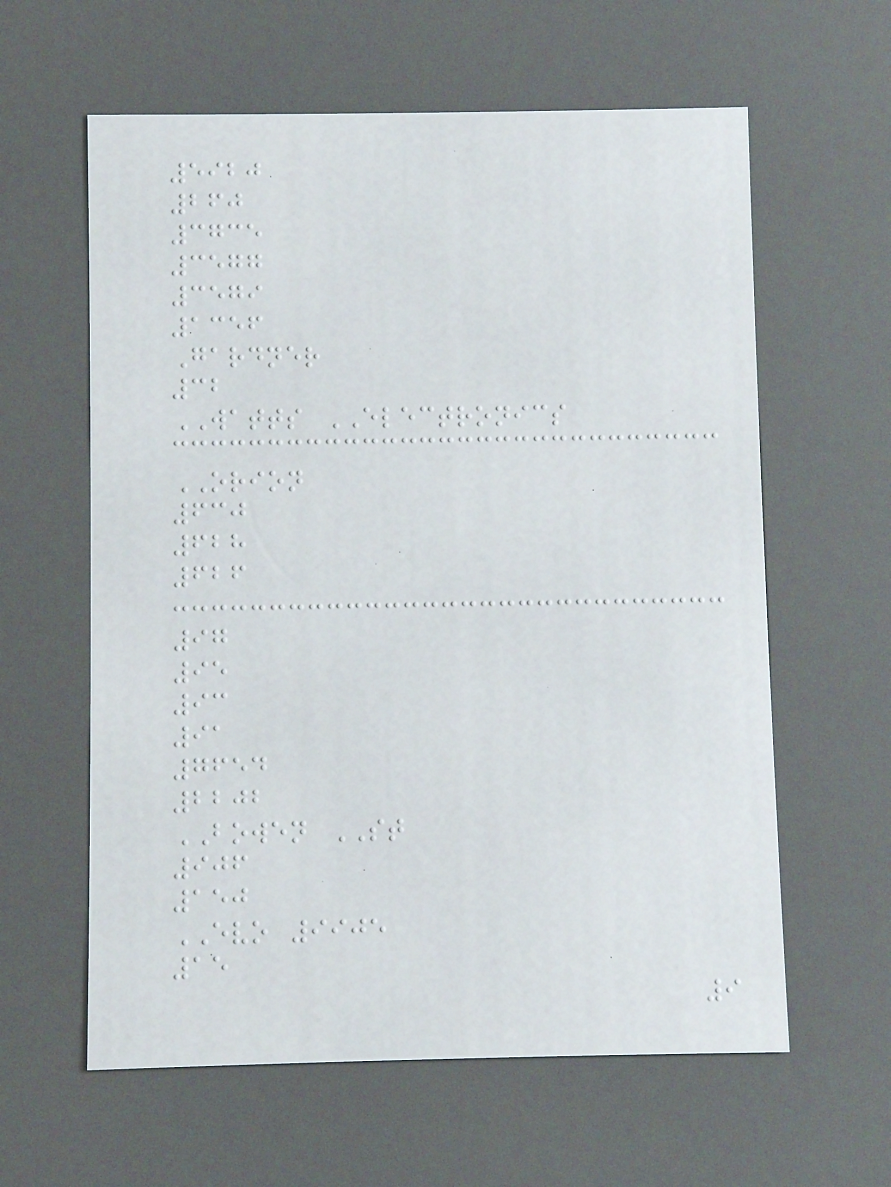5920
260
3735
3577
3579
1356
Gardner
32
WATTS ELECTRONICS
ORION
630
628
626
97
95
93
91
7654
2202
BOWEN ST
906
150
EVO 9905
15
9
